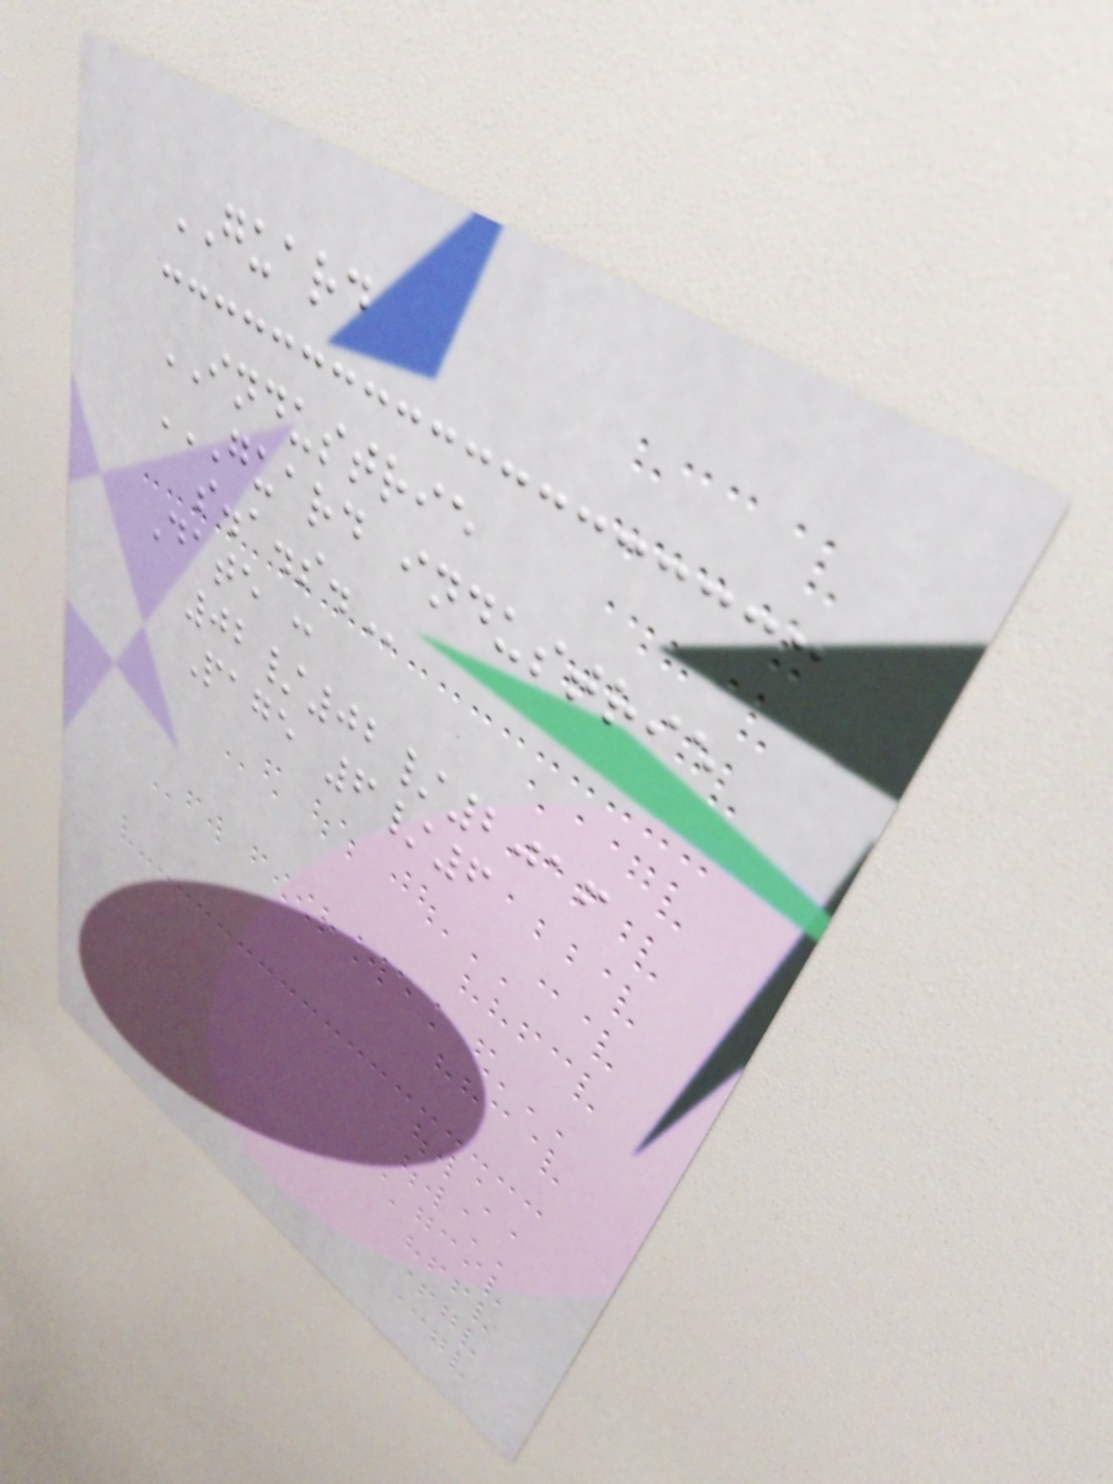GUARD
INDUSTRIE
GUARD INDUSTRIE
S.A.S.
Date :
02/02/2016
Page 6/6
